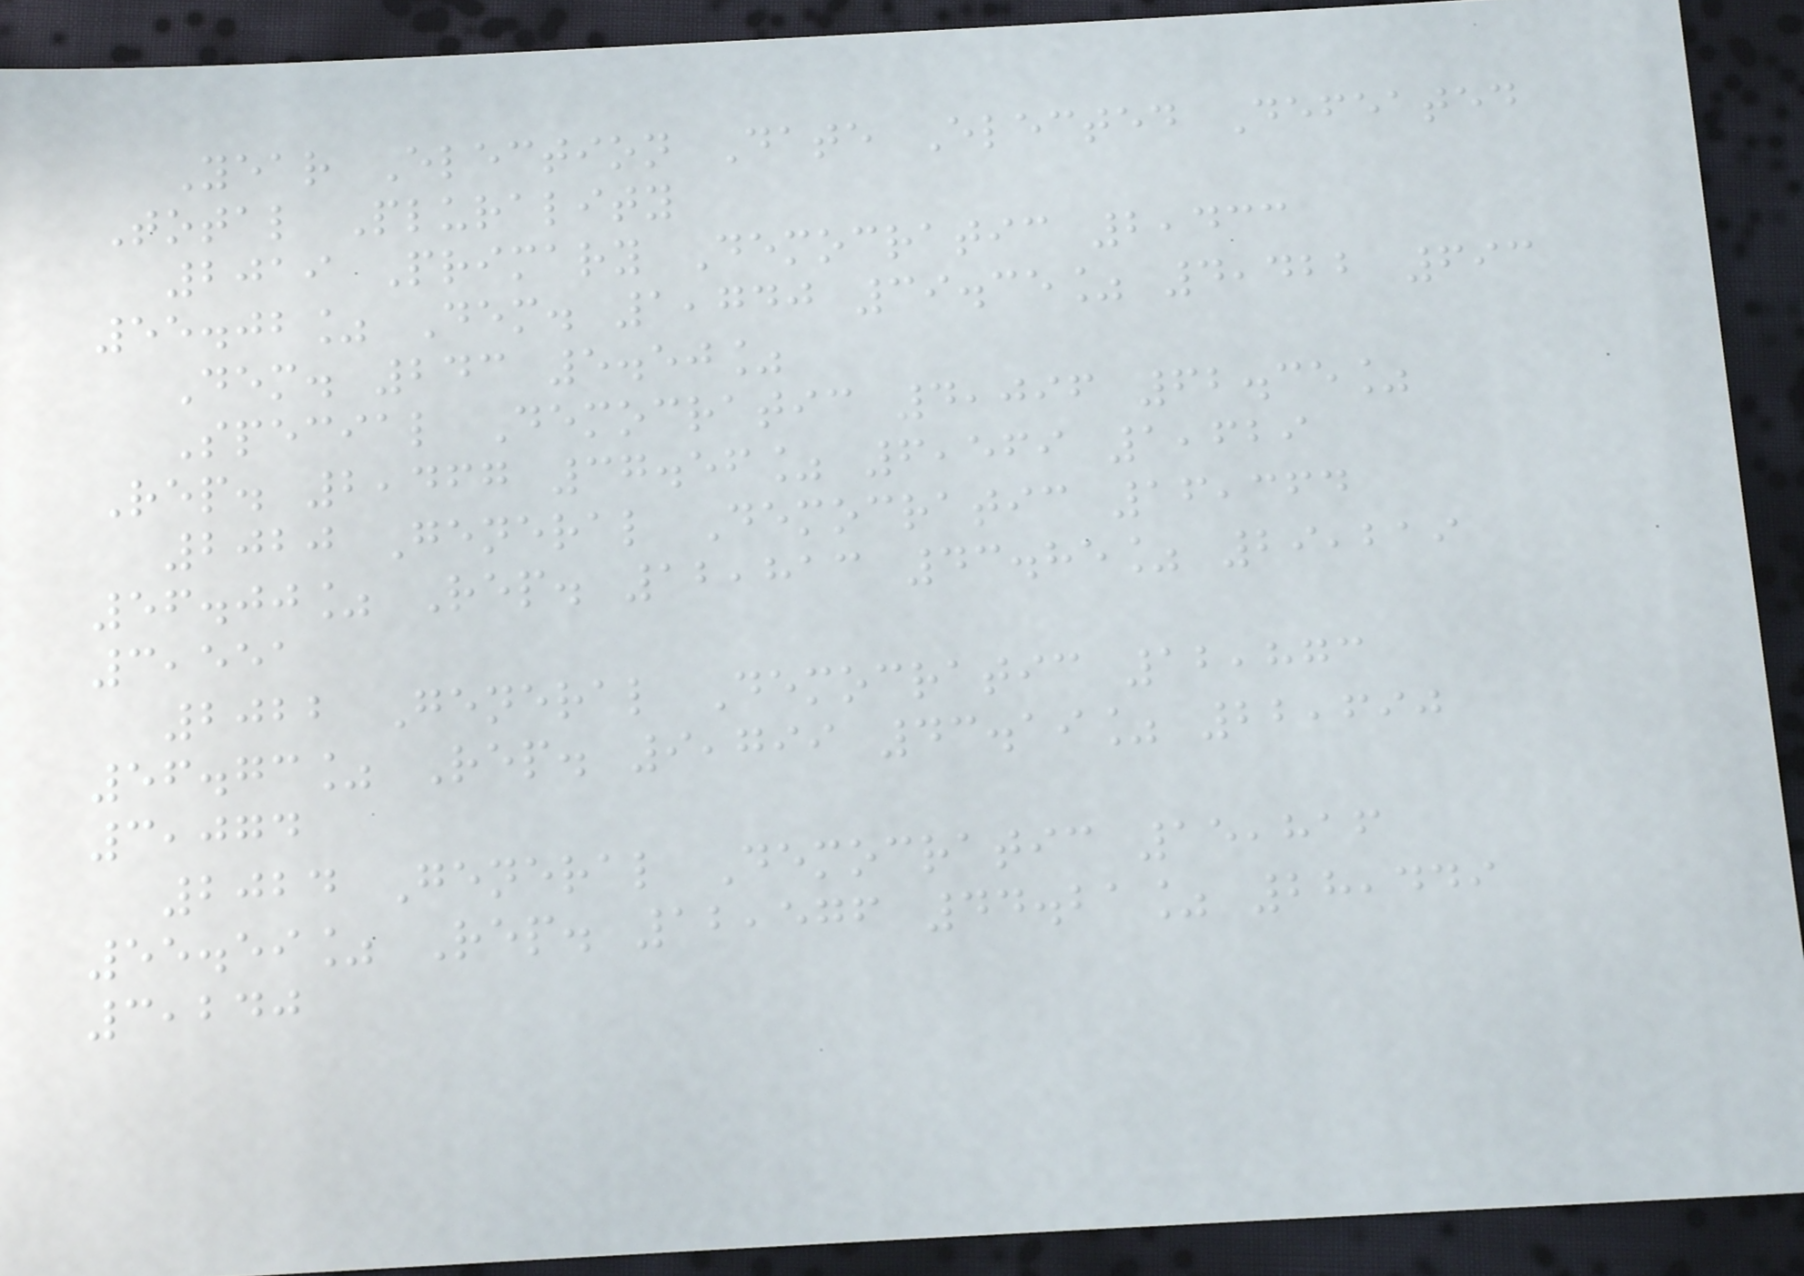Year Election Date Elected Defeated
Total Plurality
2019 Primary Democratic 2,433
55.02% Dem. 1,740 39.35% 4,422 693
Dem. 243 5.50%
Special Democratic 4,096 62.35%
Rep. 2,467 37.56% 6,569 1,629
2020 General Democratic 16,364
56.00% Rep. 12,813 43.85% 29,219
3,551
2022 General Democratic 12,873
56.73% Rep. 9,799 43.19% 22,690
3,074
2024 General Democratic 15,816
55.59% Rep. 12,576 44.21% 28,449
3,240
